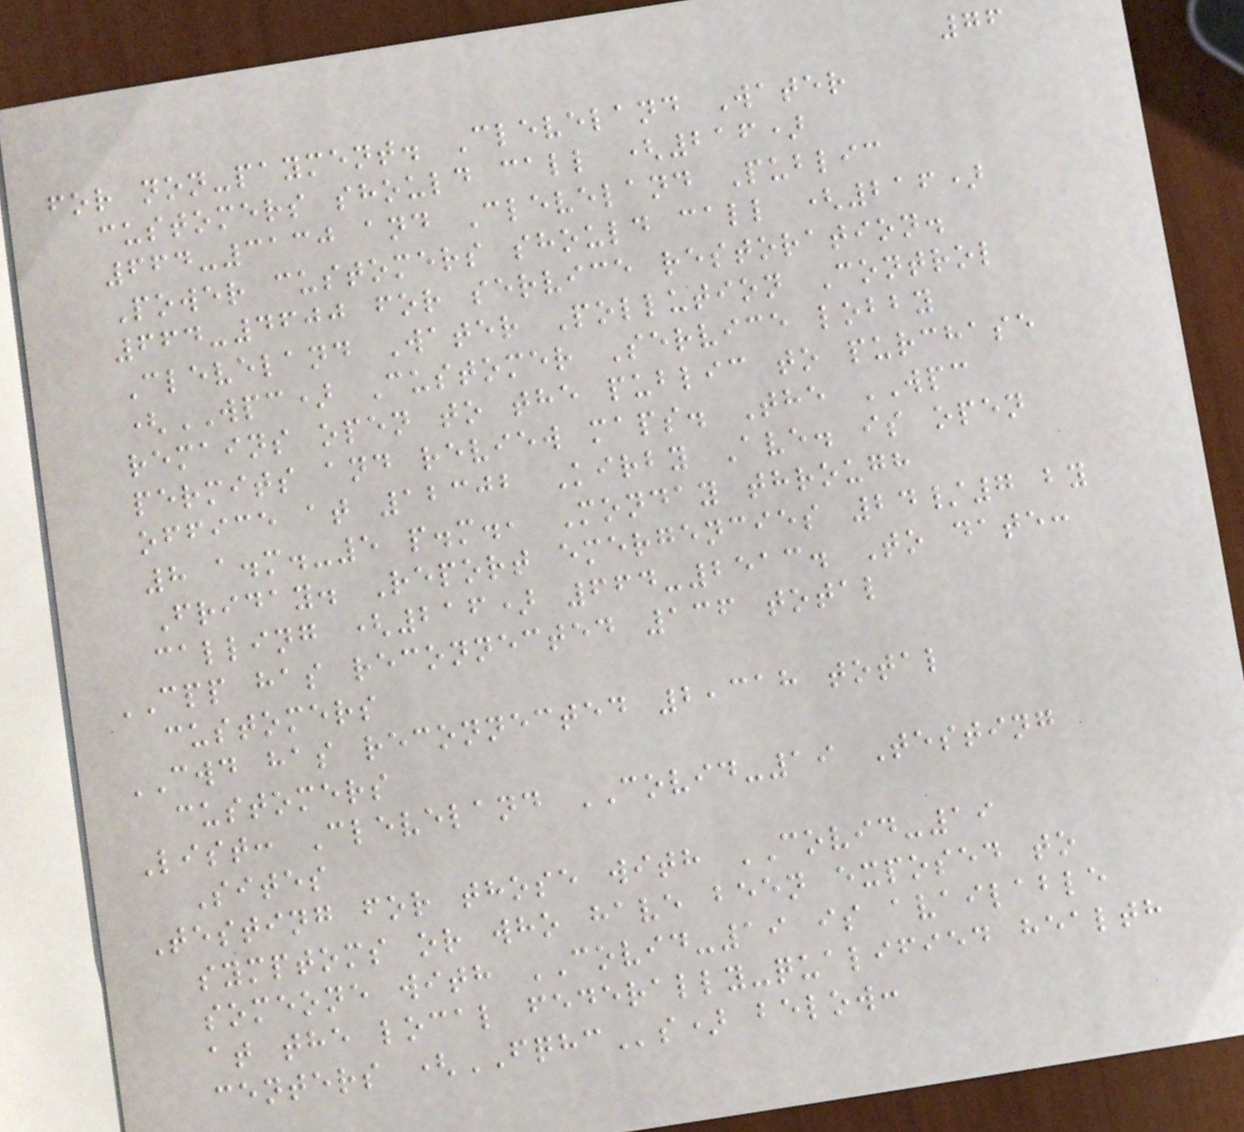76
for non-payment. Cleveland Water
customers should call (216)
664-3130 and Cleveland Public
Power customers should call (216)
664-4600 for service restoration.
Cleveland Water Pollution Control
(WPC) Customer Service lobby
remains open to the public to purchase
permits and review maps. The WPC
office at 12302 Kirby Ave. is open
8 a.m.-5 p.m., Monday through
Friday. Report emergencies 24/7 by
calling (216) 664-2513. To date:
CPP has reconnected 136 total
customers
CWD has reconnected 2,318 total
customers
List: Cleveland COVID-19 Testing
Sites
Testing for those with COVID-19
symptoms or who have been exposed to
someone with COVID-19 is available
at the local federally-qualified health
centers (FQHCs) below:
